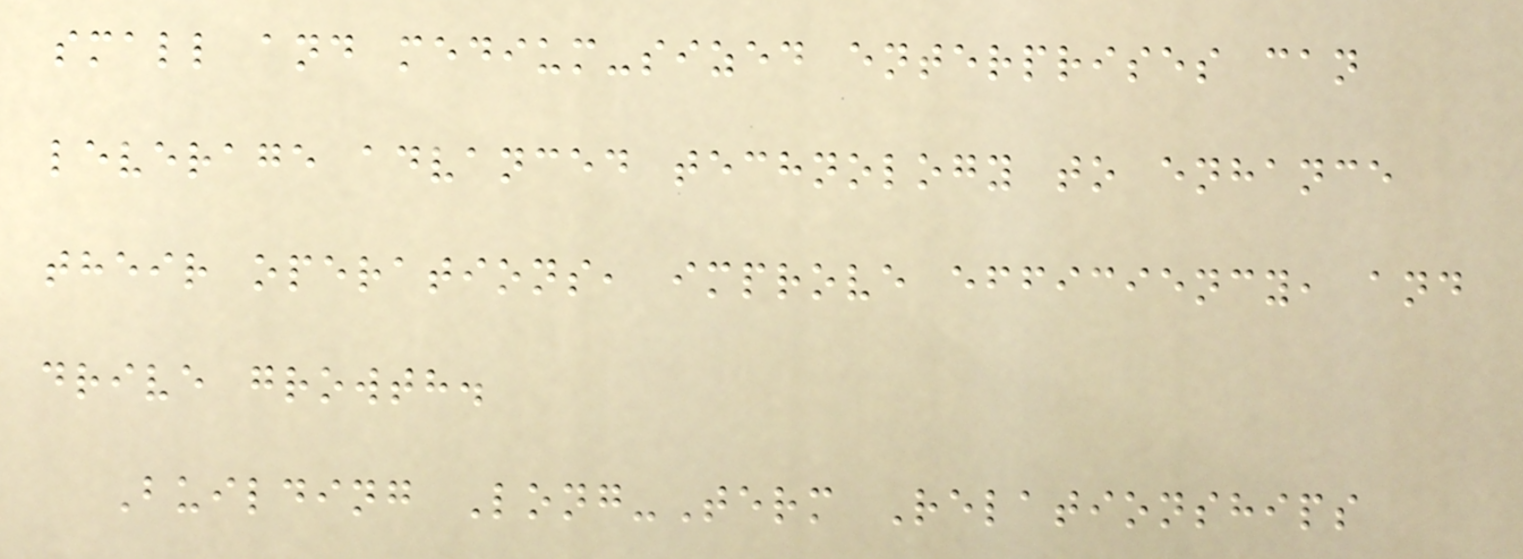small and medium-sized enterprises can
leverage advanced technology to enhance
their operations, improve efficiency, and
drive growth.
Building Long-Term Relationships
